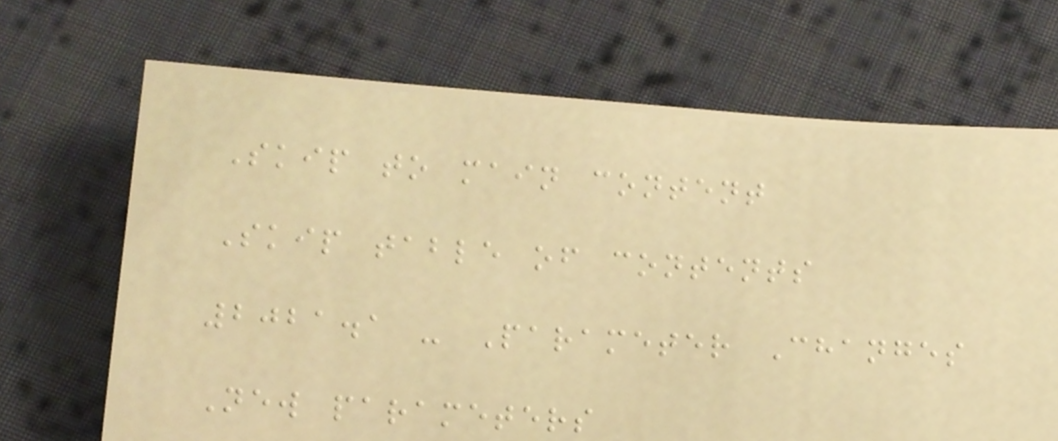Skip to main content
Skip table of contents
2021.1 - Parameter Changes
New parameters
